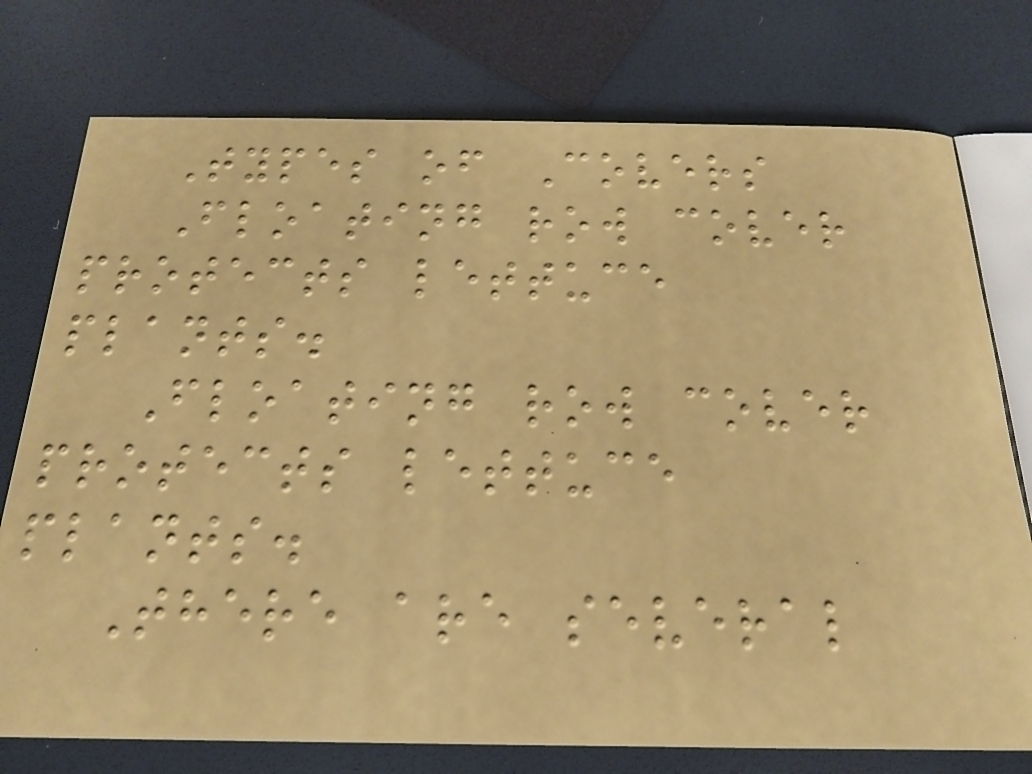Types of Covers
Floating row cover
protects lettuce
plants.
Floating row cover
protects lettuce
plants.
There are several
